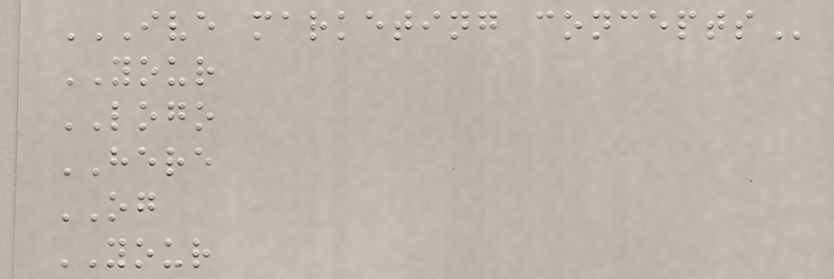IVE MARKETING CONCEPTS
YOUR
LOGO
HERE
OG
YOUR
